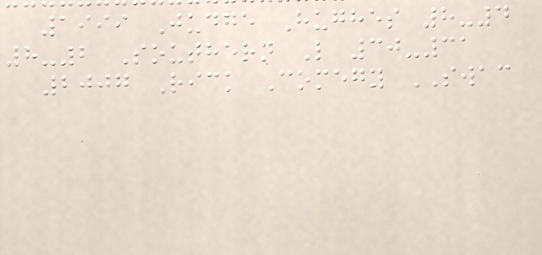1999 Judge Hughes 8-4
8-2 Southern L 30-31
2007 Rick Comegy SWAC
